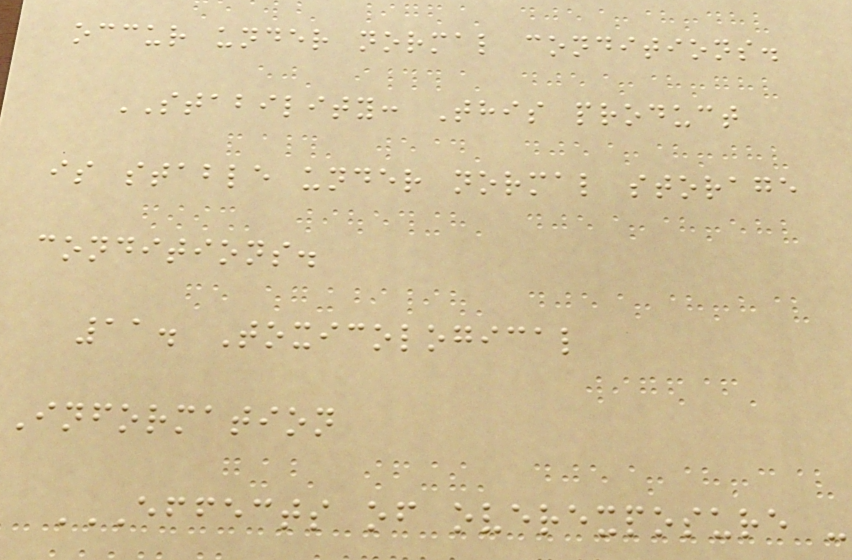occur under normal conditions.
STABILITY: This product
is stable under normal storage
conditions.
11. Toxicological
Information
EFFECTS OF OVEREXPOSURE -
